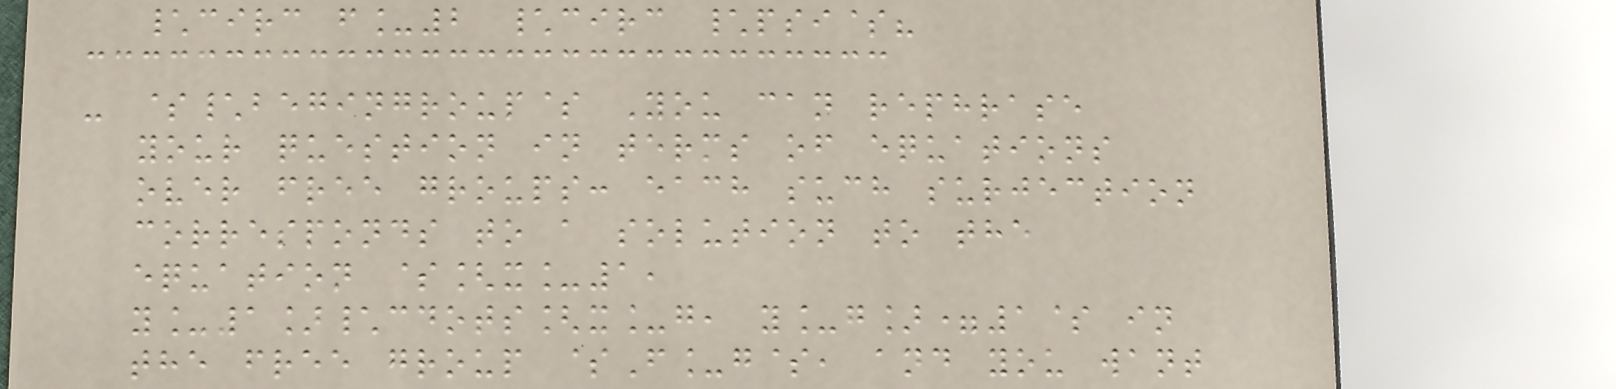\circ f_2 \circ \psi$?
- $\begingroup$ You can rephrase
your question in terms of equations
over free groups: each such surjection
corresponds to a solution to the
equation $[x_1,
y_1]\cdots[x_g, y_g]=1$ in
the free group $F_g$, and you want
